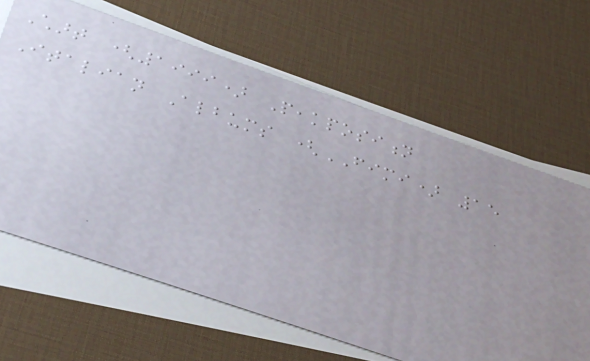Chart (1999) Peakposition
Italian Albums (FIMI) 15
